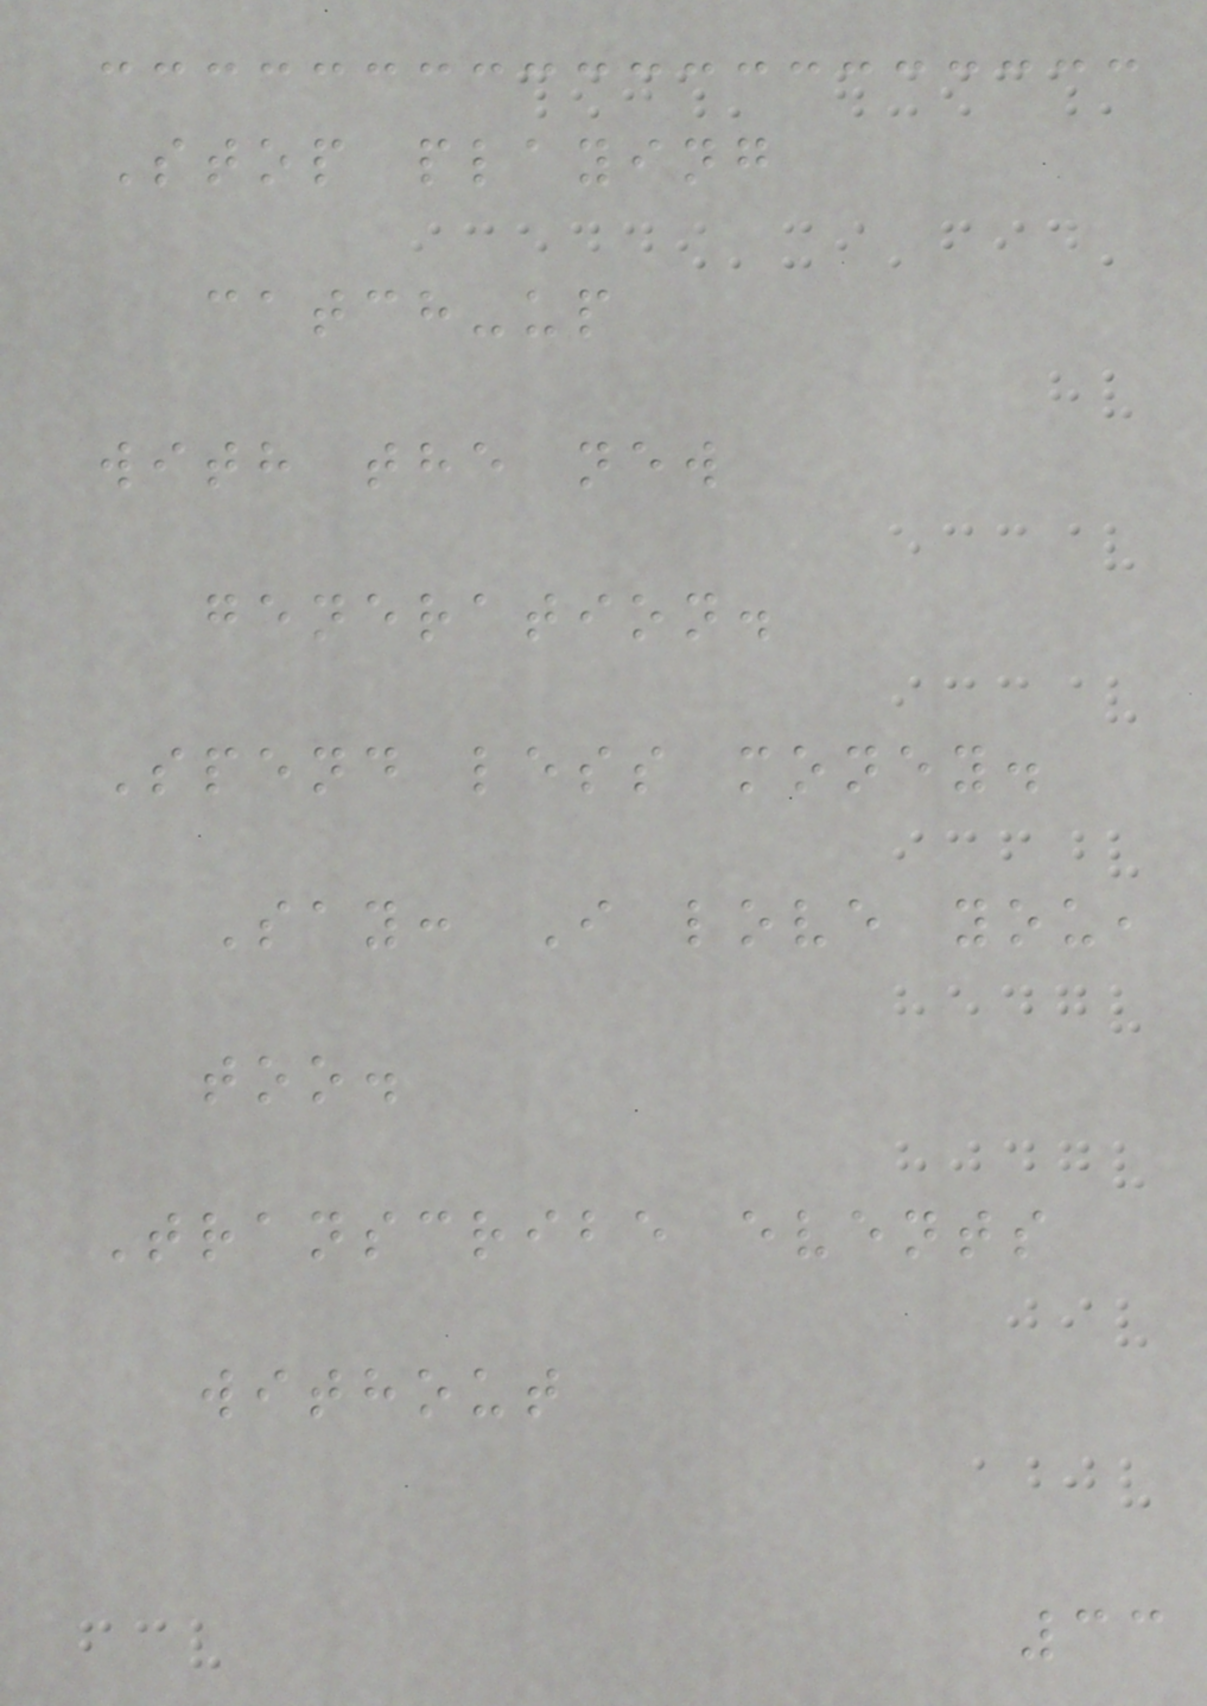Stop playing
catch-up
with the new
generation.
Spend less money.
Say: I love you,
too.
Transcribe events
without
33
